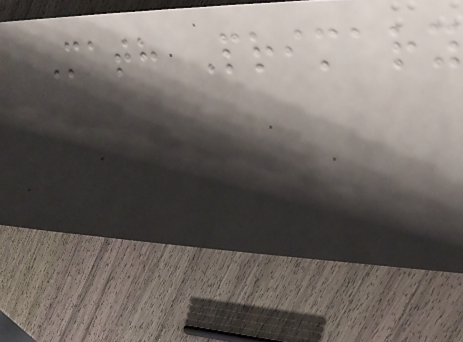Math Primary
